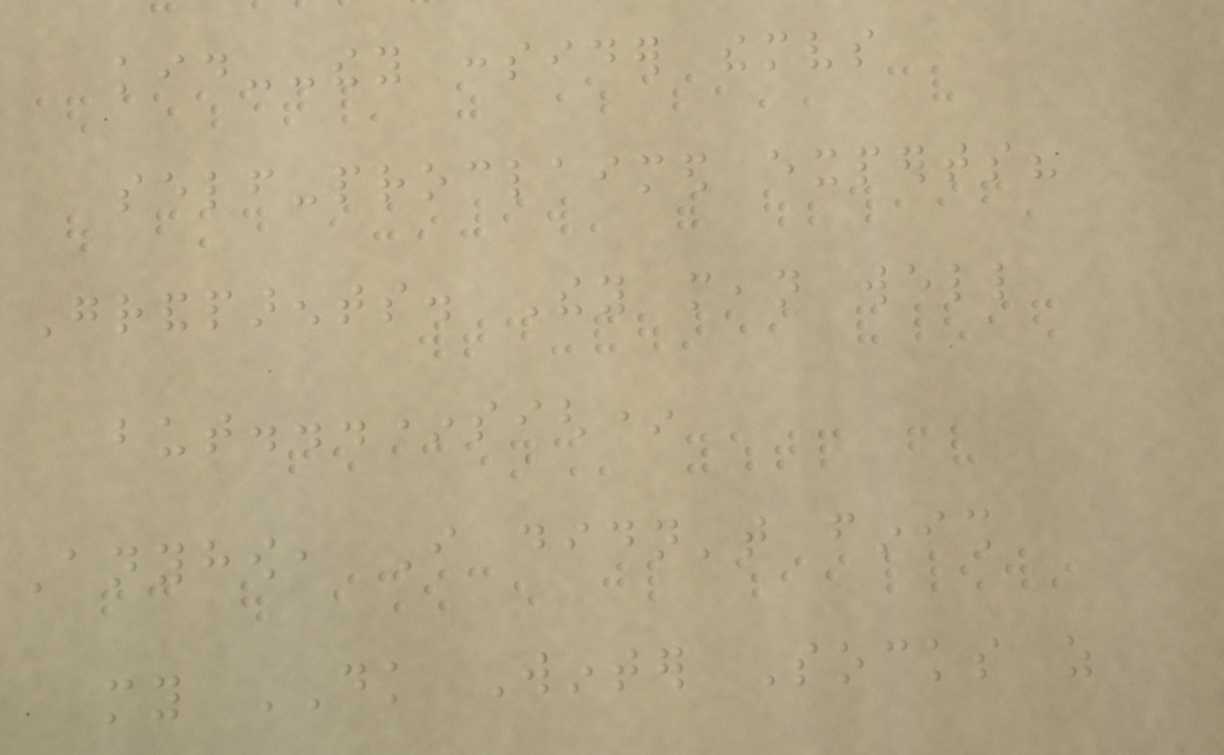kid--they consider themselves
self-proclaimed experts?
Grandparents. They mean well
but...*sigh*
Anyhow, I didn't finish
my DK Winter Socks as
